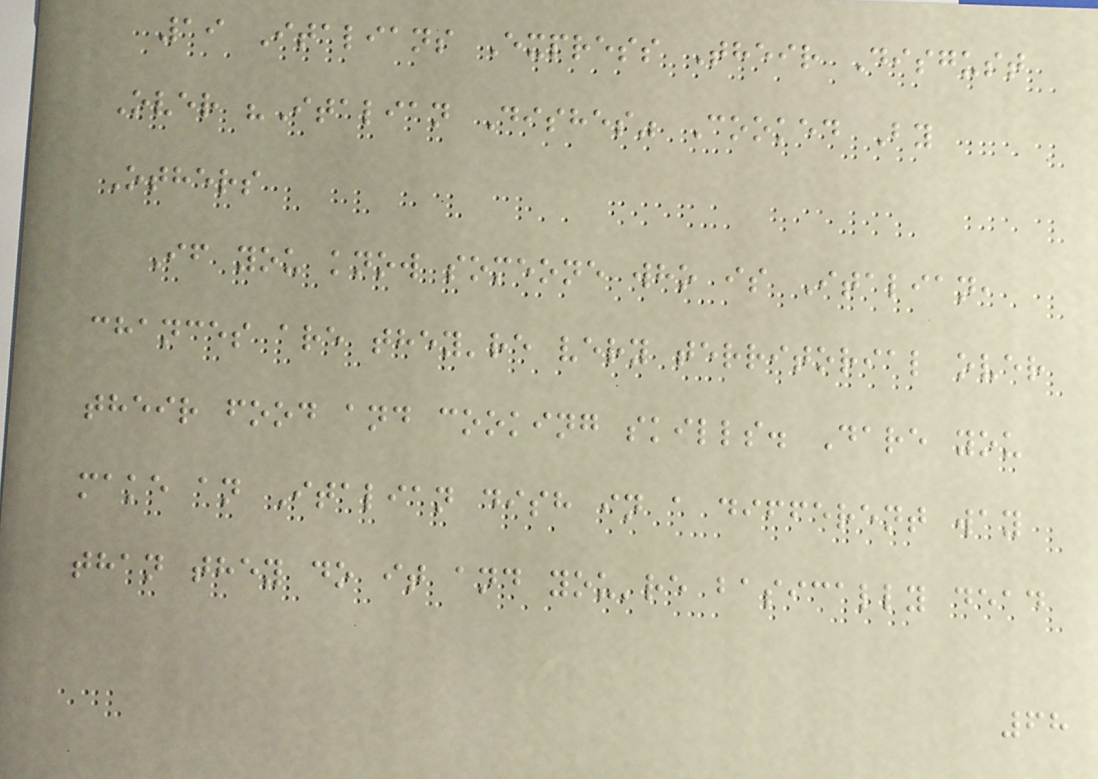19 Italians Express Their Disgust
Over "Italian Dishes" Cooked By
Others
If you know someone who is Italian,
chances are they're very territorial over
their food and cooking skills. Dare you
make an Italian dish in a different way
than they do it and you're basically dead
68
